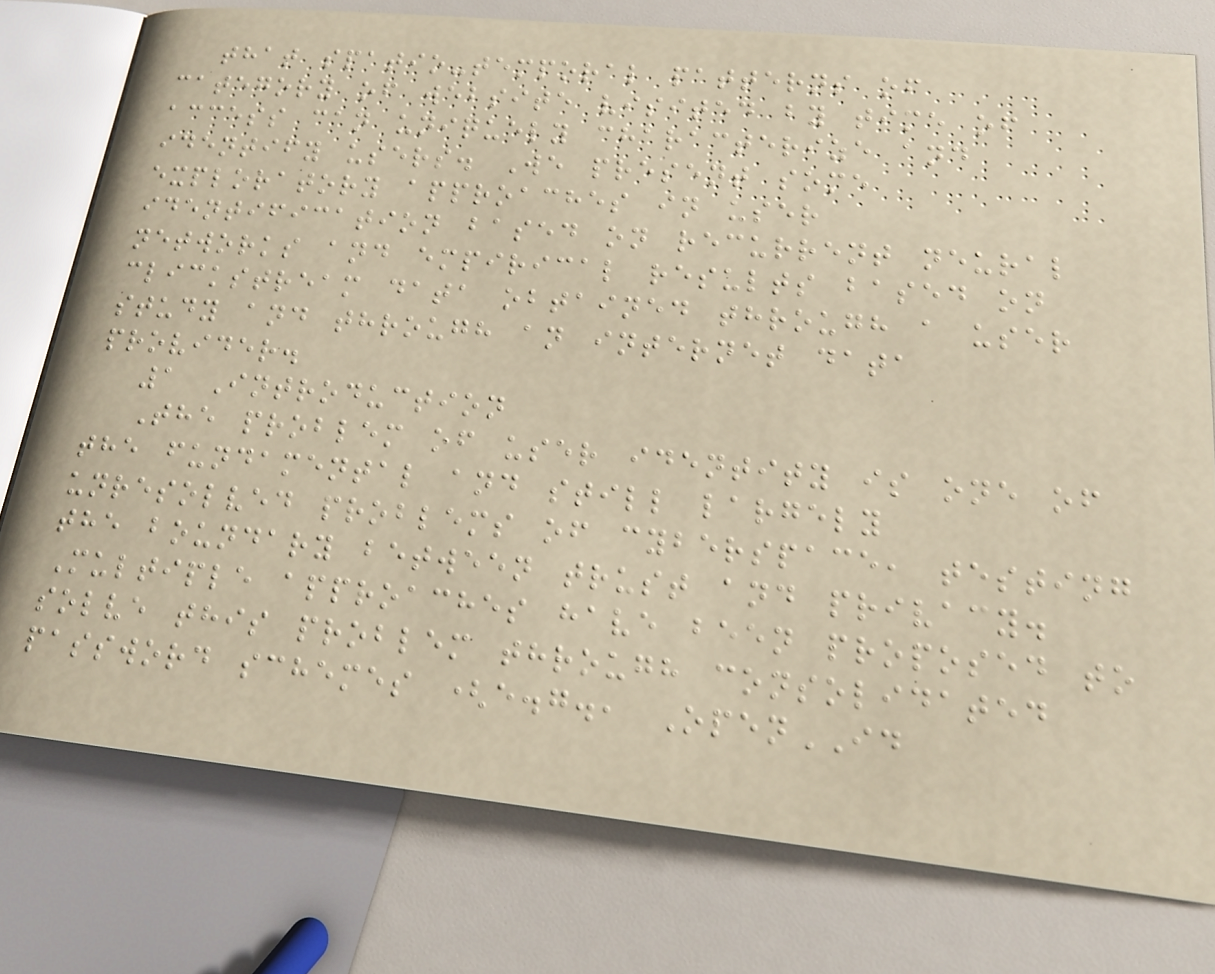that spatio-temporal patterns of
category of website visited by time of
access can uniquely characterize and
identify users. We present some
exploratory approaches in user
identification based on recurrent neural
networks and empirical results based on
clickstream data obtained through a user
study and through an internet data
provider.
1 Introduction
The problem of user identity is one of
the fundamental and still largely
unresolved problems of cyberspace, testing
the boundary between trust and privacy.
Multiple approaches have been proposed to
solve this problem through consolidated
password schemes (e.g., OpenID
